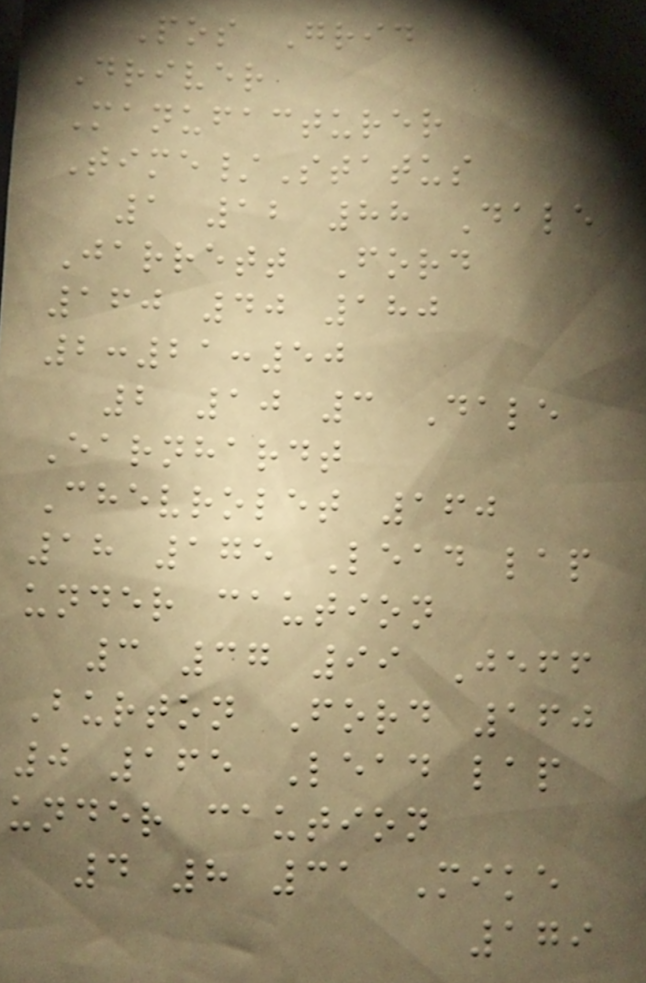Pos Grid
Driver
Manufacturer
Time/Status
1 12 88 Dale
Jarrett Ford
160 40 180
2:21:50
2 10 3 Dale
Earnhardt
Chevrolet 160
18 175 Lead lap
under caution
3 37 99 Jeff
Burton Ford 160
0 165 Lead lap
under caution
4 8 31 Mike
179
